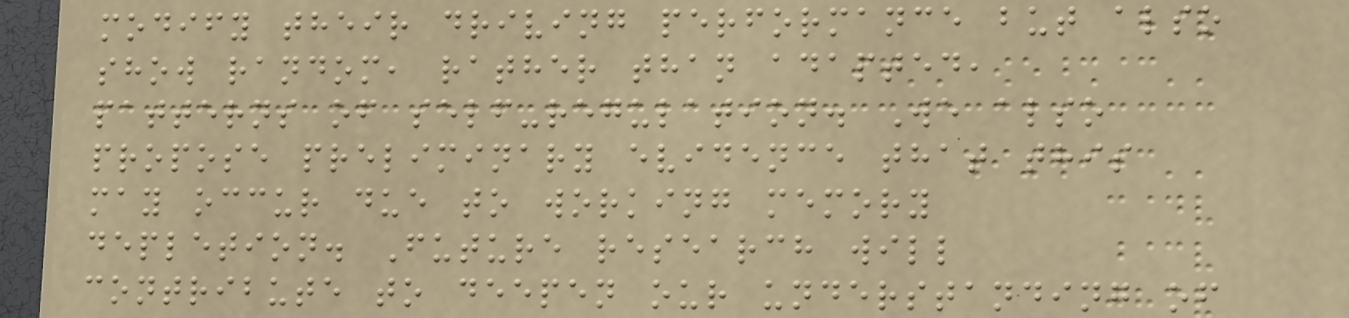modify their driving performance but also
show random, rather than adapted,
patterns of self-regulation. We also
propose preliminary evidence that this
may occur due to working memory
depletion. Future research will
contribute to deepen our understanding of
